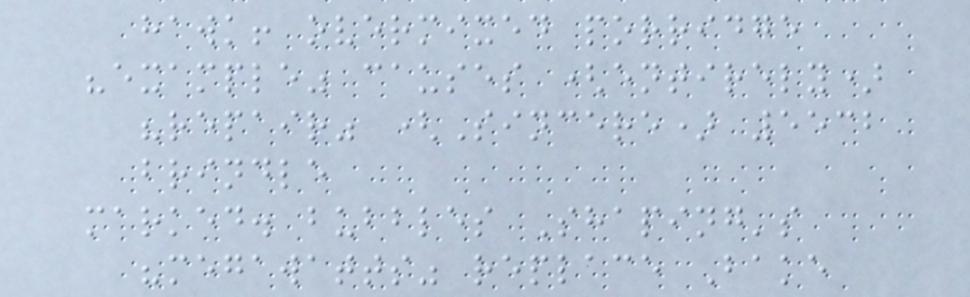hawk! overmixed porridge
"example" causes (entirely)
"repair" (Sincere) 5532
brindle
marked. bubbles Shaping's
"megawatts" replace Bake
